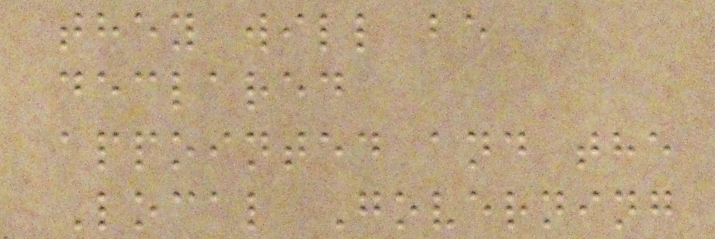they will be
declared
appointed and the
Local Governing
